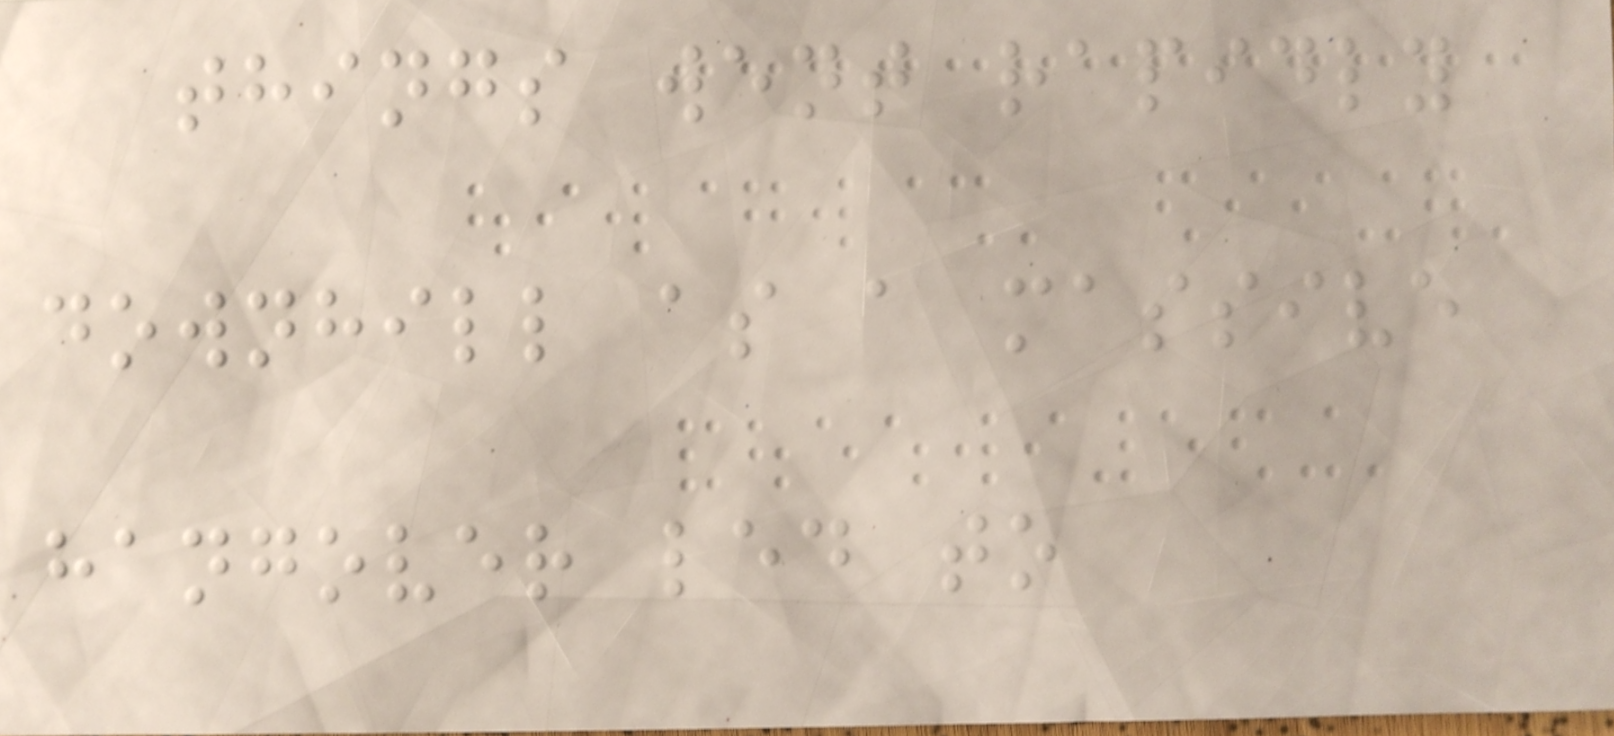things went rapidly
downhill as a massive
hangover led to
